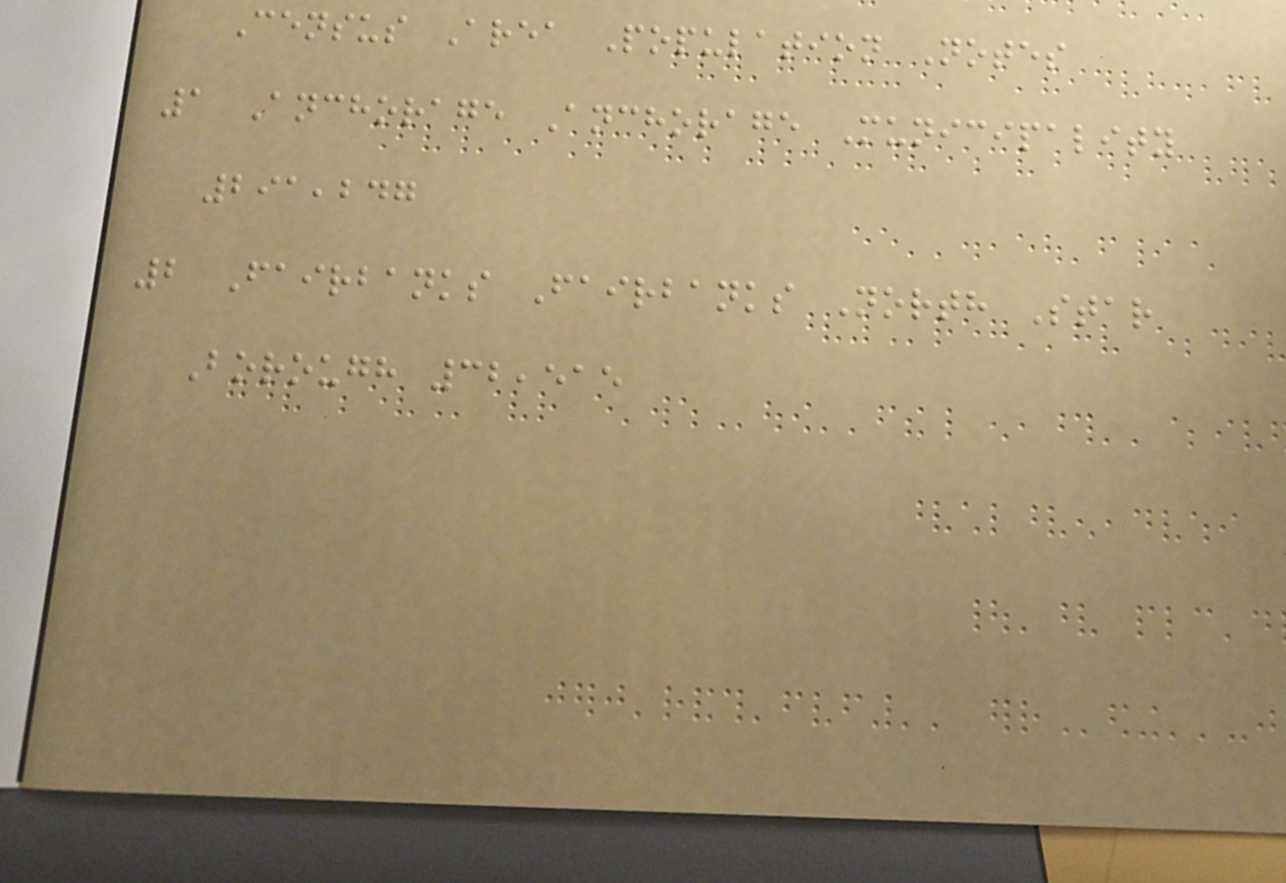Census Area Population Notes
1 Anchorage Anchorage Municipality
291,247
2 Fairbanks Fairbanks North Star
Borough 32,515
